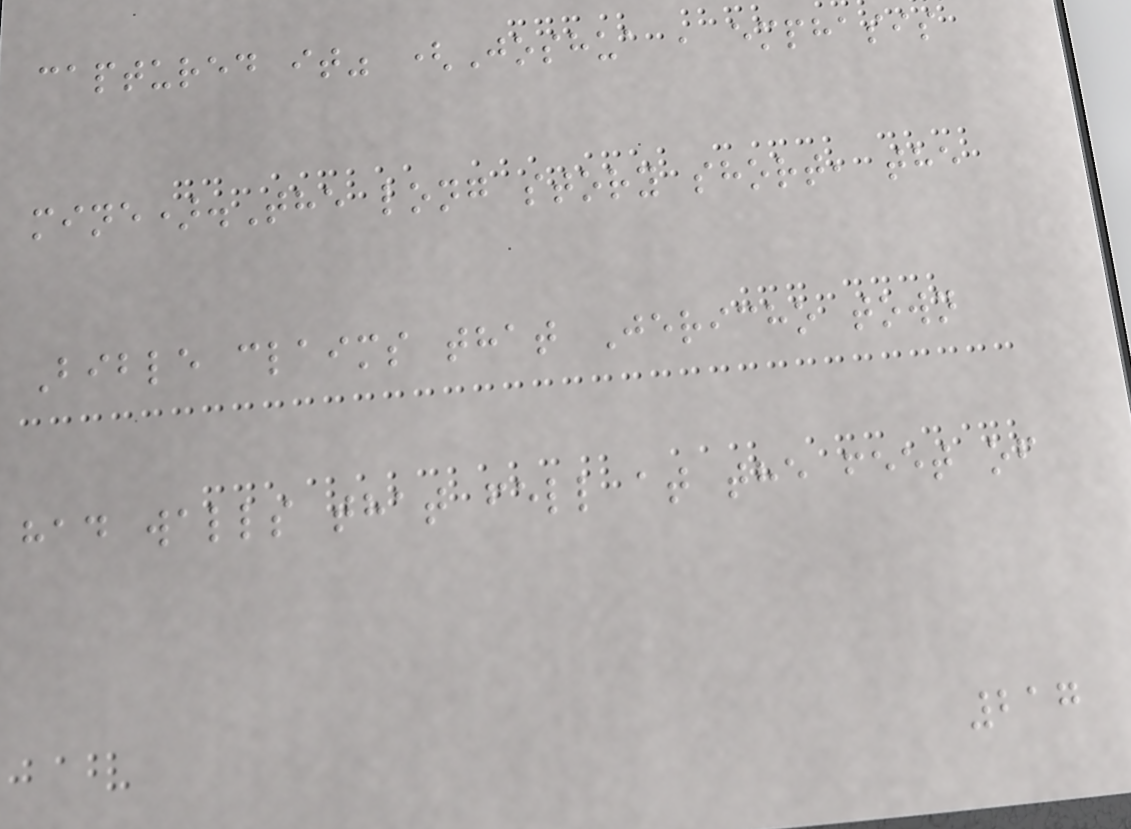captured it" (Joshua , emphasis
mine).The long story short, the
Bible claims that Jericho town
had walls that fell at the feet of
217
